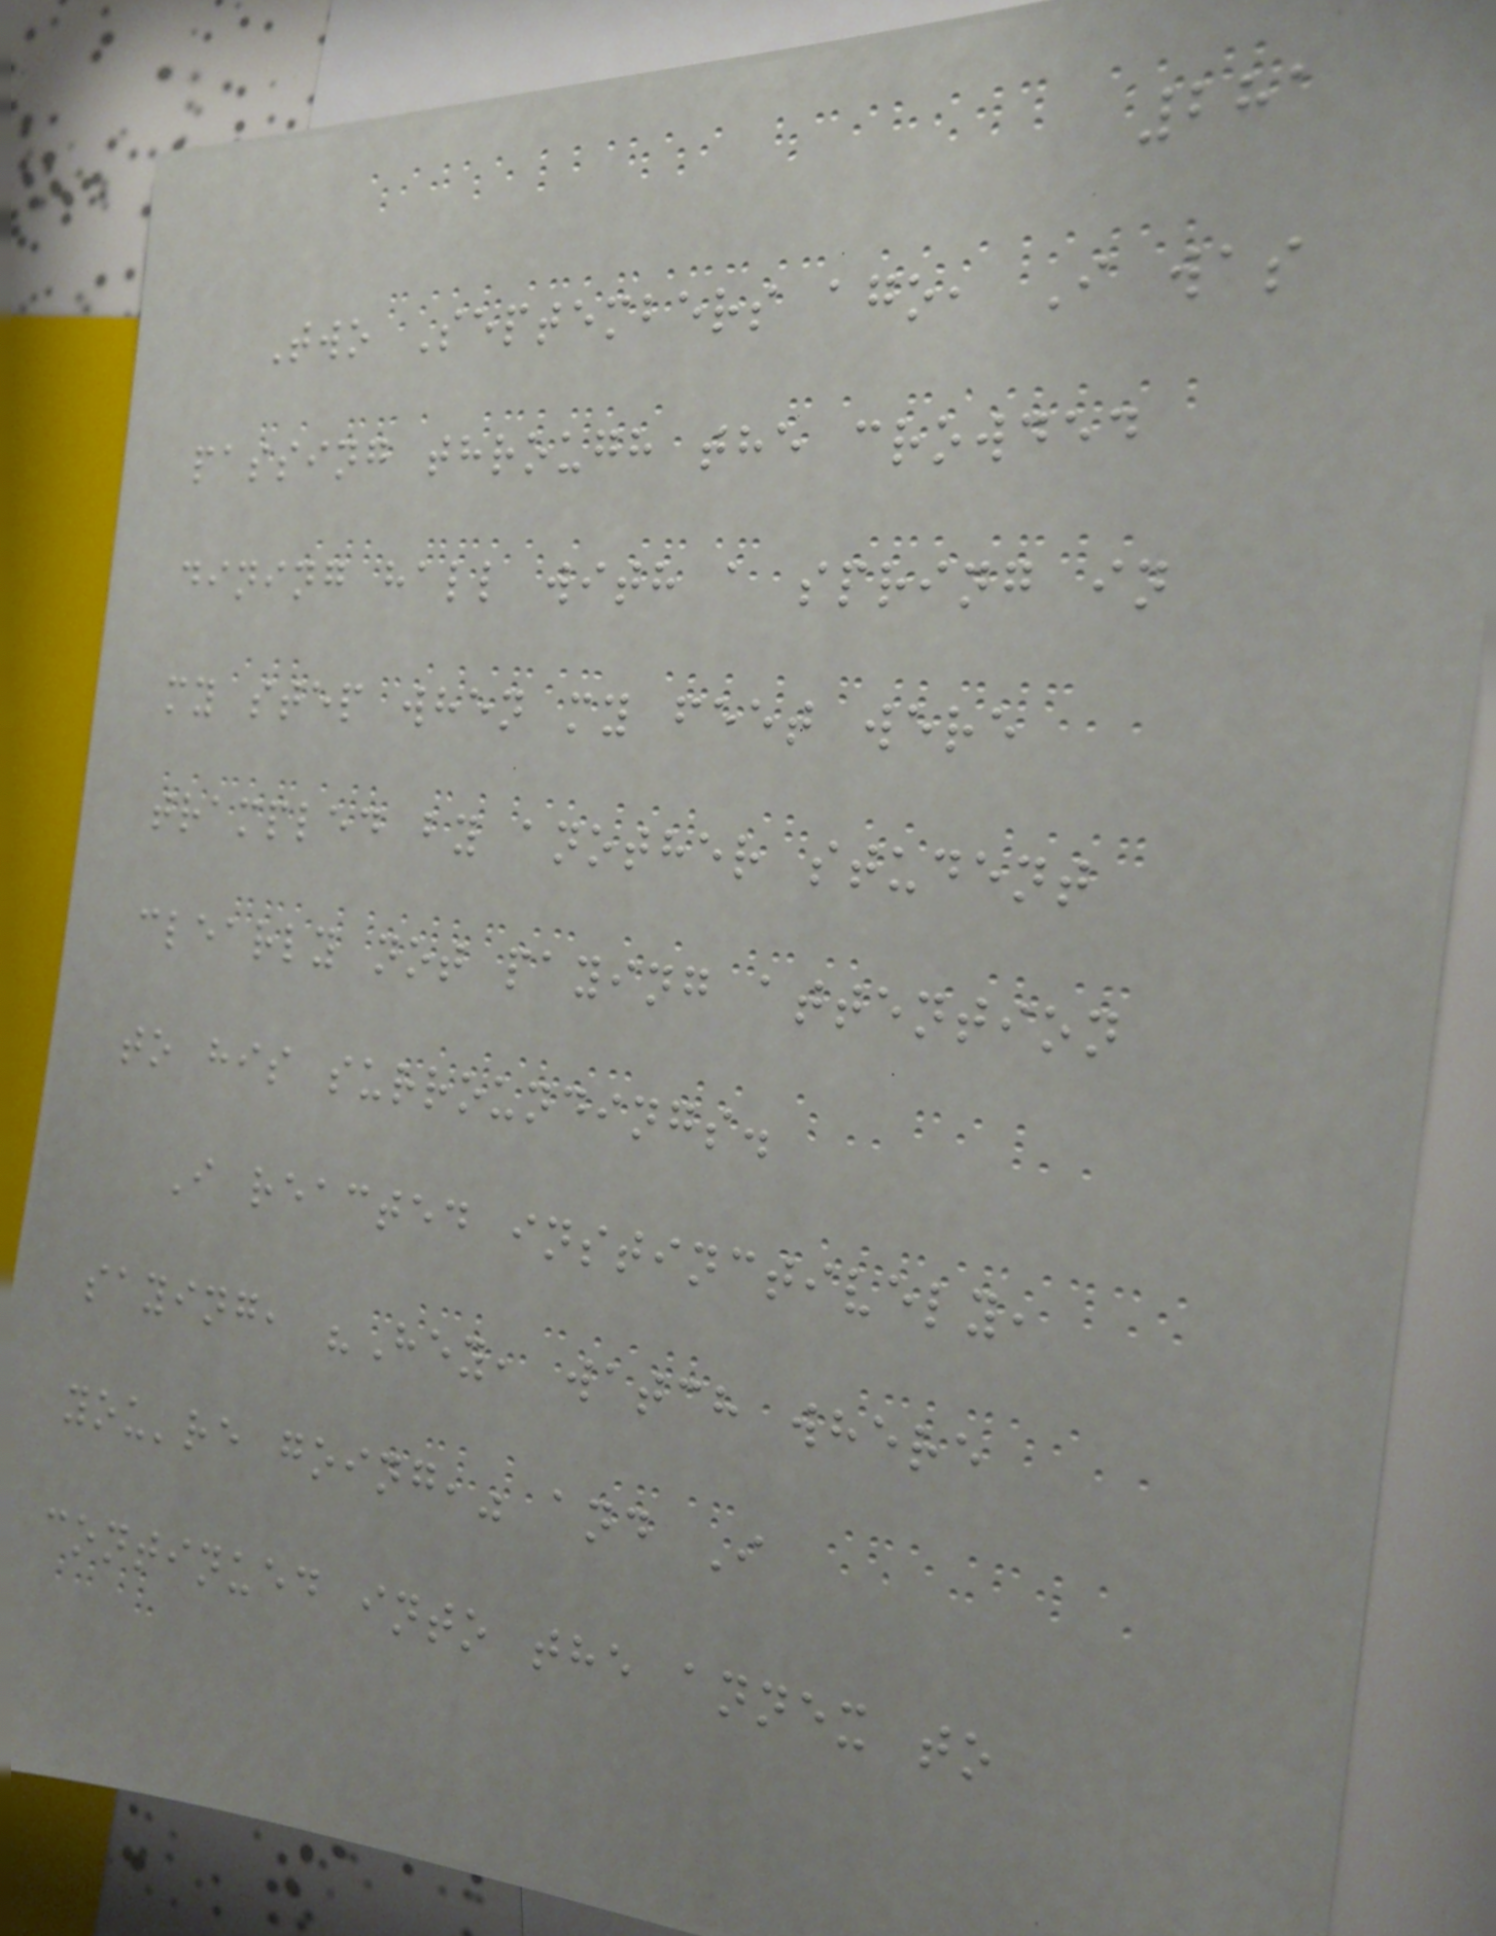281
Two Septembers ago, I was
passing through the crowded
dining hall with a spring in
my step when my feet were
trampled by another student
clearly not paying attention
to his surroundings.
I reacted instinctively,
saying, "Hey, watch where
you're going," and I
continued into the annex to
